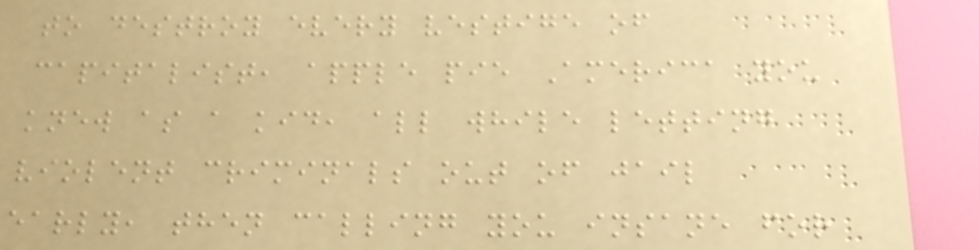to destroy every vestige of
capitalist, apple pie America you
knew as a kid, all while letting
violent criminals out of jail
early, then calling you insane for
